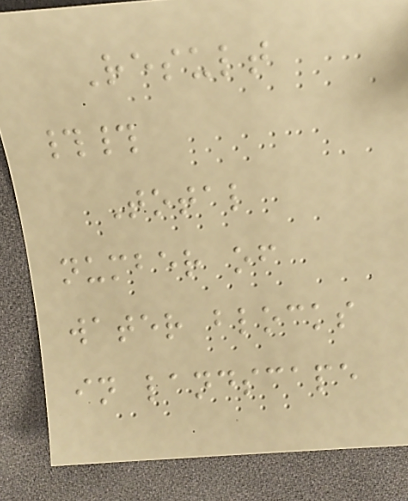Result
##
Total
number of
water blocks
in landscape
